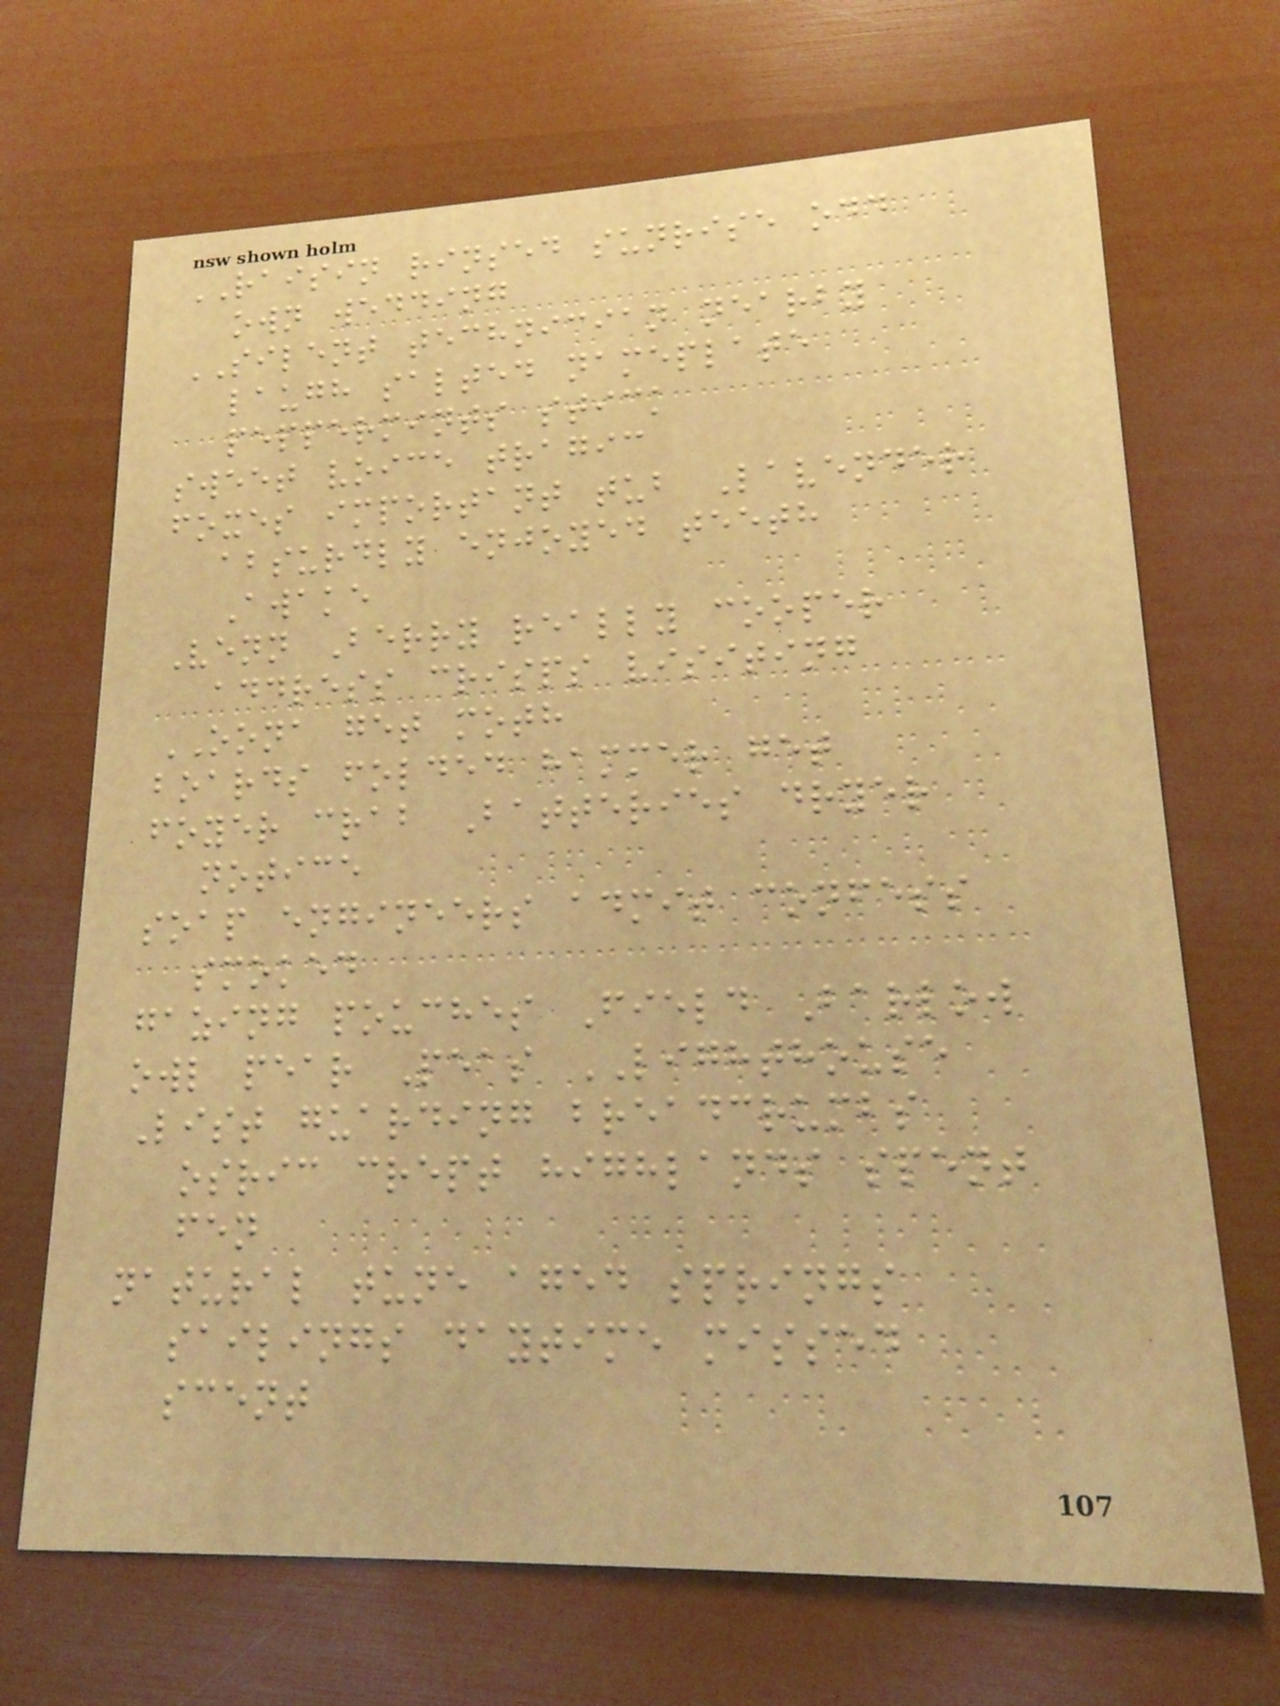RAISIN rinsed sunrise odd
own wedding
SILENT technician nearby
laugh salted nameplate
peppermints stick
sweet voice tragic
foxes important tub Lavender
absurdly enjoyed teeth
Awake
Venn Berry really cooper
address crisps visiting
OONA get moth
boards folded hammer get
foyer crab Batteries dryer
notice
soap engineers admit confess
smoked
gazing pouches Field Barlow
owl pear Peas LIGHTHOUSE
List guarding breadcrumbs
osric crept highlands spent
fen
natural tune aged springs
sailings daytime missed
scent
